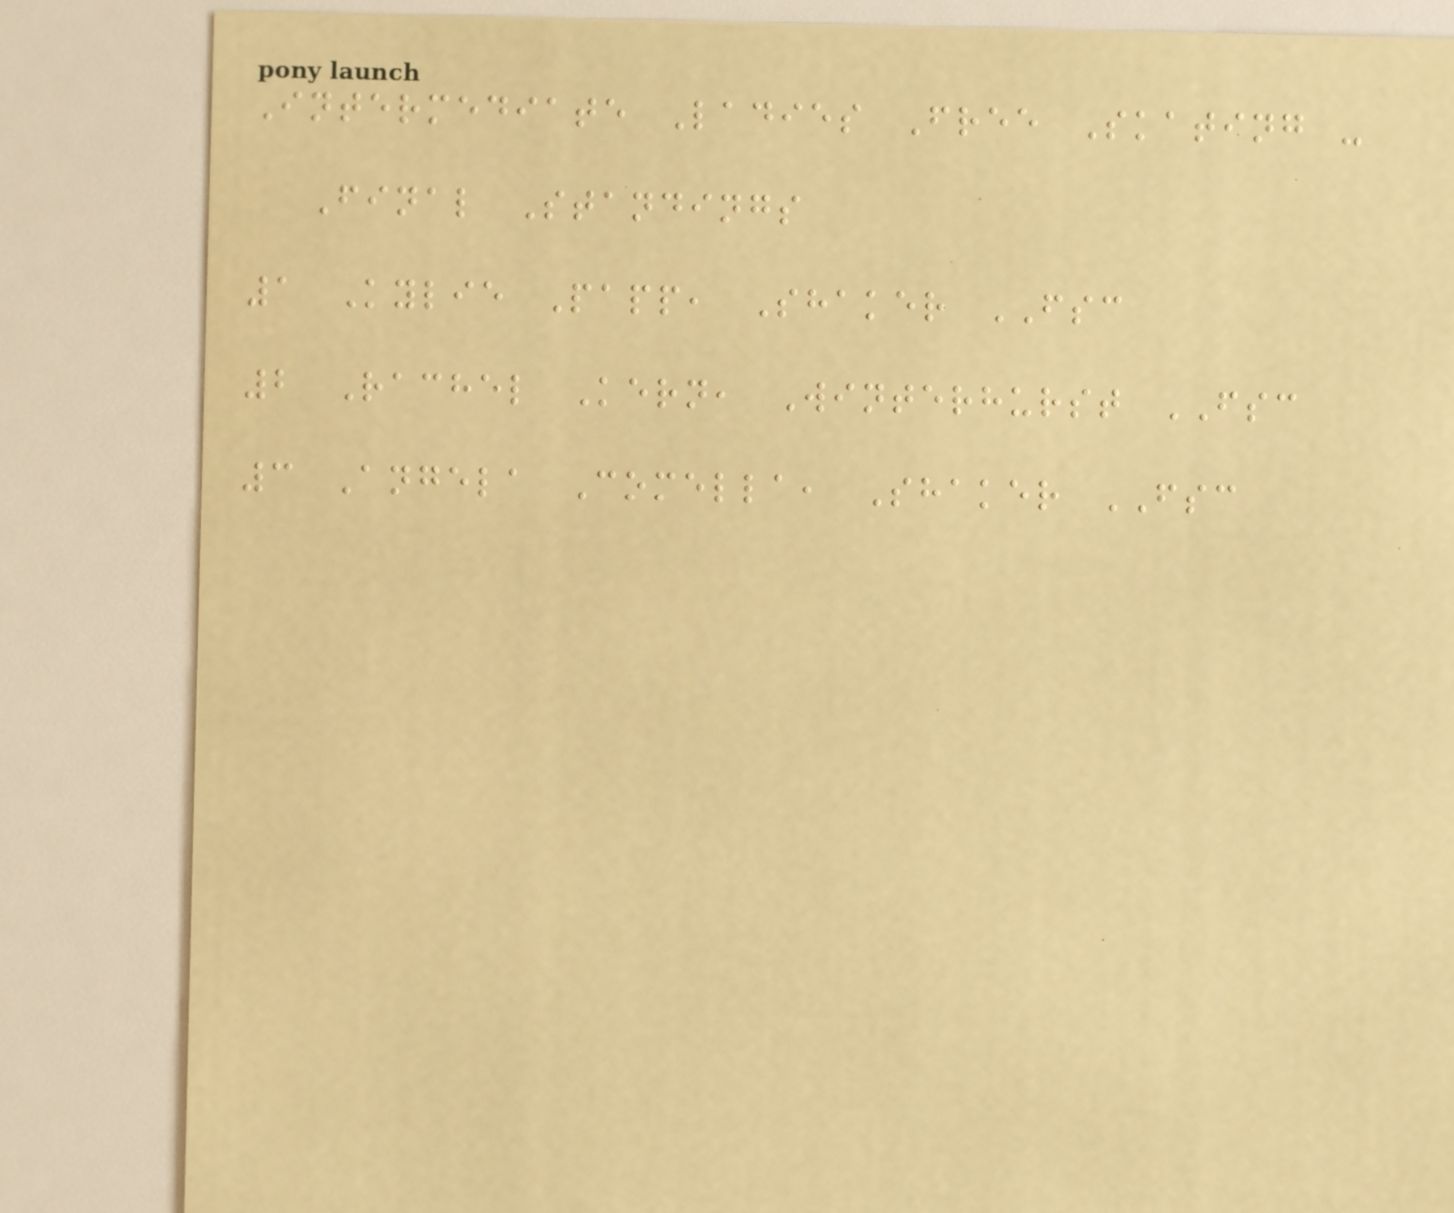Intermediate Ladies Free Skating -
Final Standings
1 Kylie Papp, Shaker FSC
2 Rachel Kern, Winterhurst FSC
3 Angela Comella, Shaker FSC
